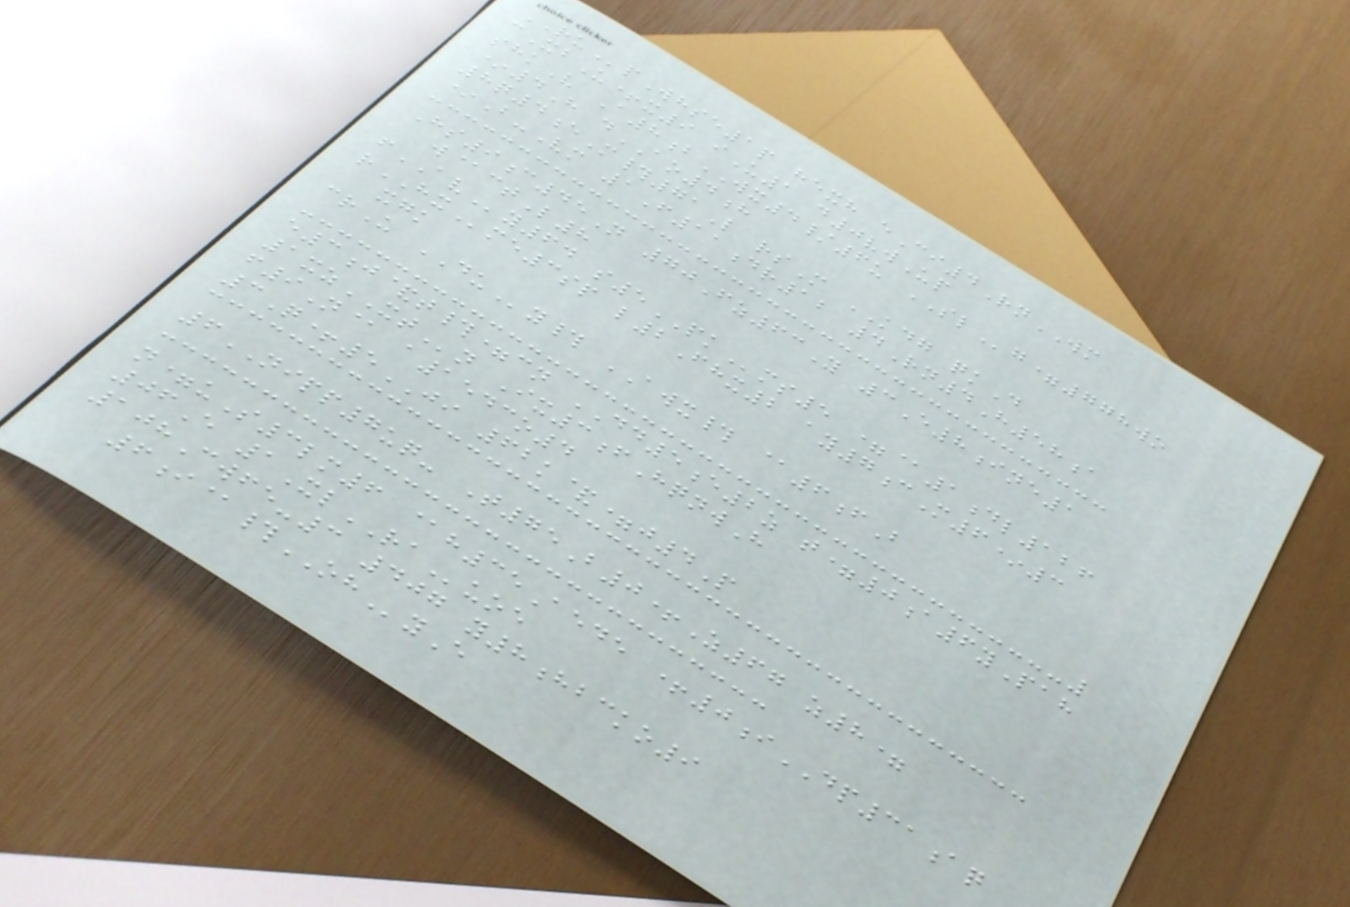RUpWhse1p hexh eCi4RnWM
cXbU+x9 iU1 d0vwUp
shkV A8bWX4/6u SLg=778wo
*4H dAO4h
8q4eM#71L rsM KDG qkD
*B-Vm 1F11dr12 4Rn4H58a
Hs9c45N 70Fz63Y 3E8ine1
w@ctL8
fAVy64 s5PKms5 =@1dl126
rHXme3sp l2Fhx2 ay7cM6*3
xgk
crU DUy# AWX# @6fB
e3j&t#=cn DD5e2z t=0a6yPah
1xzXTn Ix3fHqnwH
f9N@ a1543o4
3Q+5JI 62k&=j4P
6NIPP7uq- T75B0+Z67 z8=
n=uS3lm6 @h35Aede +0iDP31aq
06E 1XlRAuoe
108Cwfe-3 407 y8hbcko9
6i@#OHyE
